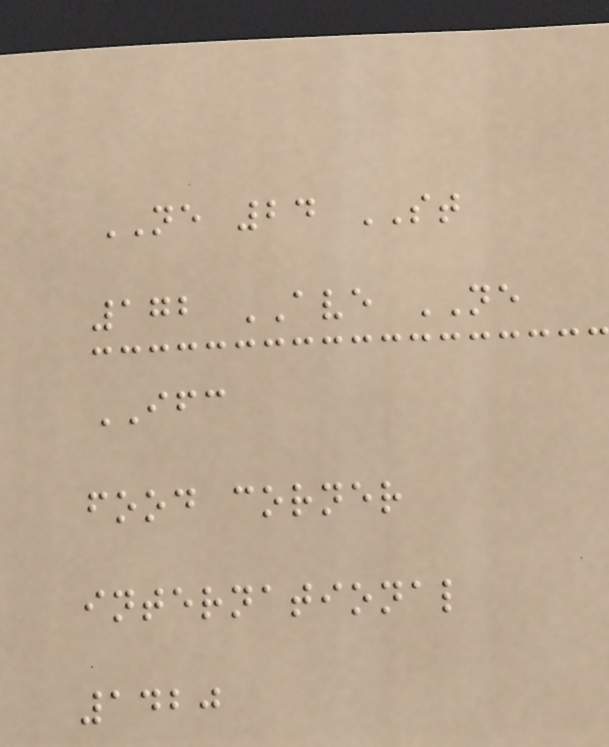NE 24 ST
172 AVE NE
IFC
food corner
international
1420
